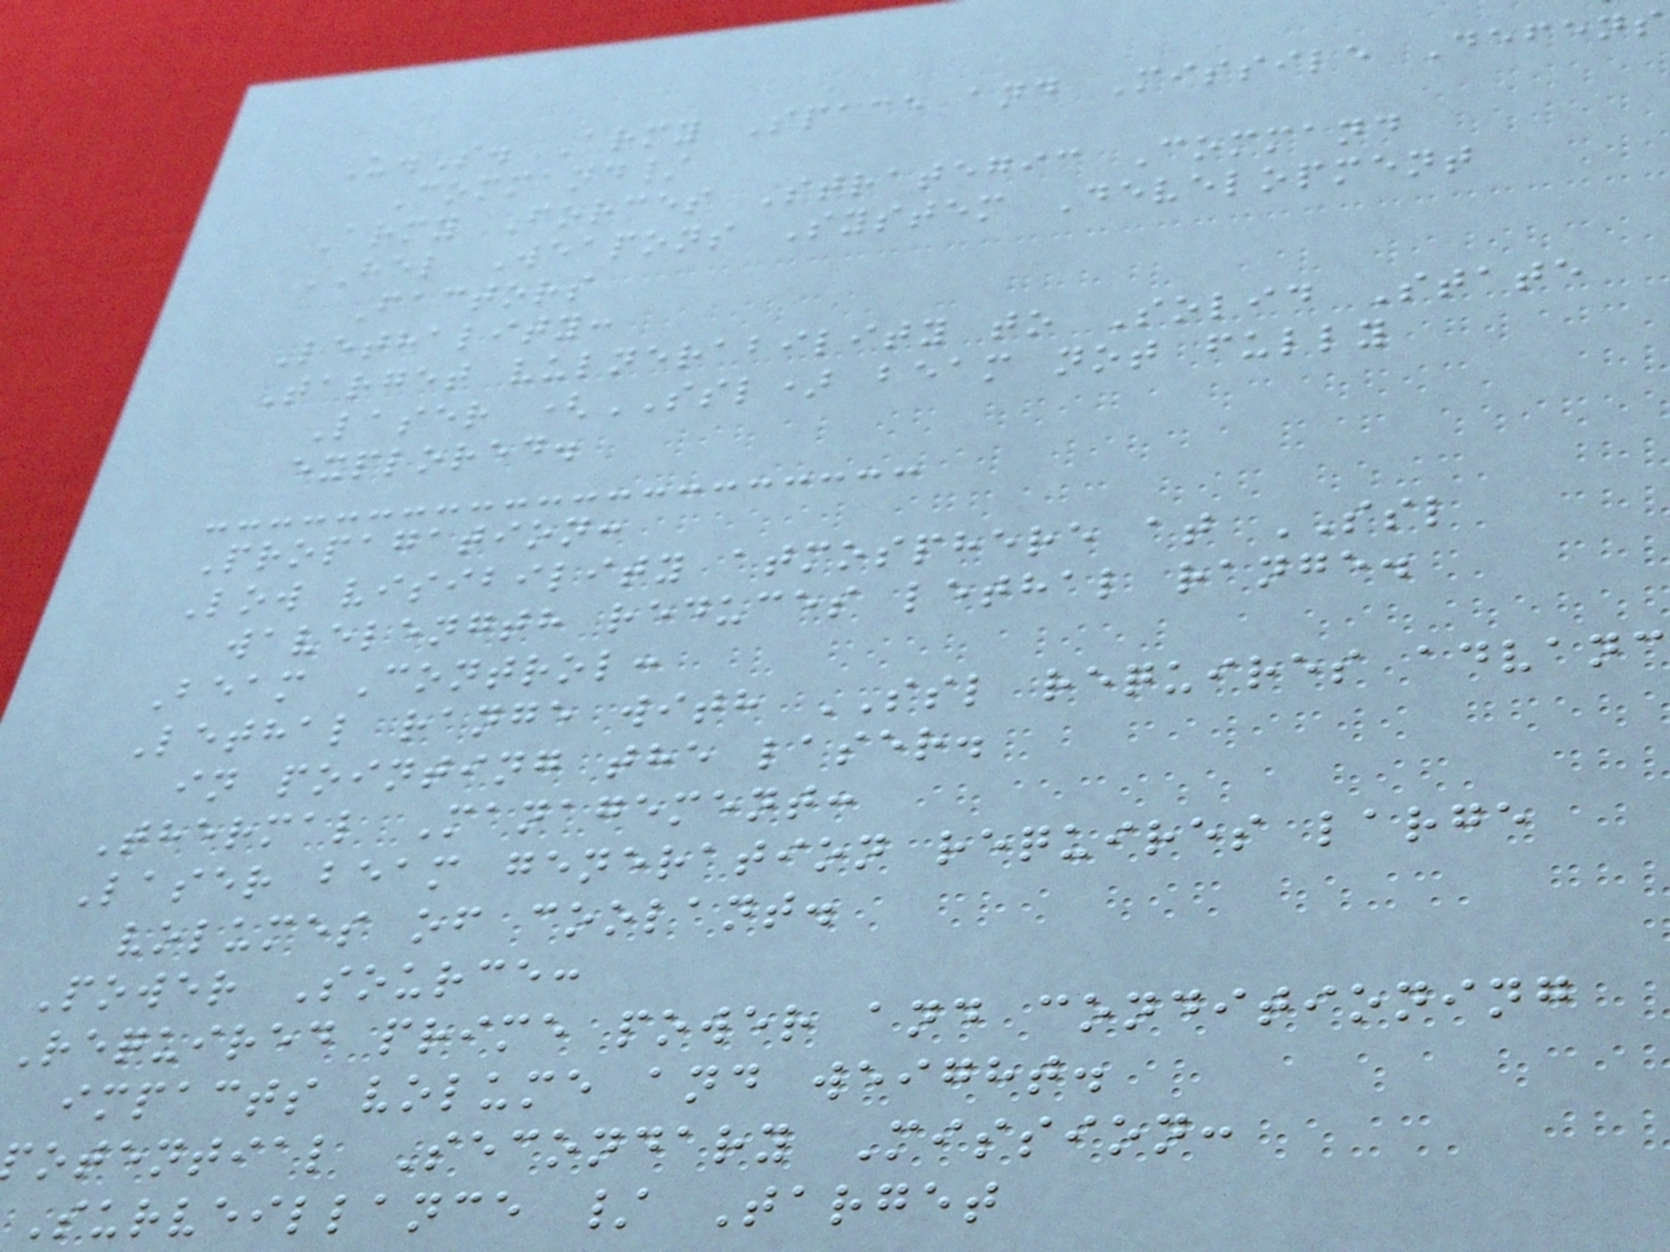U.S. Army Space and Missile Defens
Command/
Army Forces Strategic Command
HEL Weapons System Development
Factors
Lethality:
Target vulnerability to Solid State
Laser (SSL) beam not fully
explored.
Propagation:
Low visibility atmosphere at SSL
wavelength reduces lethal range.
Beam Control:
Lethal range with SSL requires advanc
in pointing the laser.
Thermal Management:
Laser beam generation requires large
volumes of coolant.
Power Source:
Required prime power and conditioning
impacts volume and weight.
otential Secondary Mission:
Surveillance / Target
